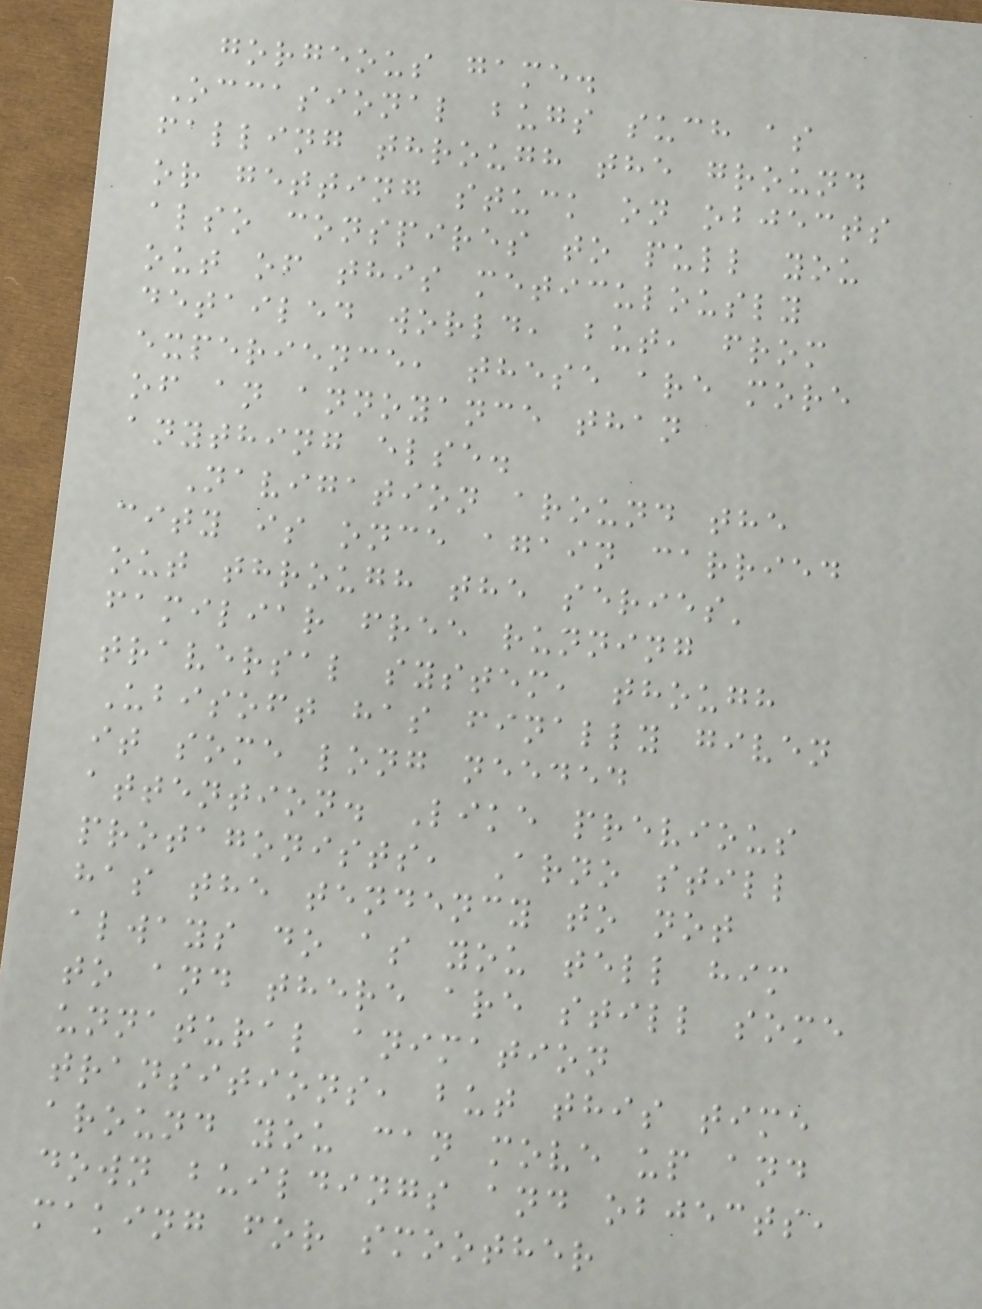gorgeous game.
Occasional bugs such as
falling through the ground
or getting stuck on objects
also conspires to pull you
out of this meticulously
detailed world, but, from
experience, these are more
of an annoyance than
anything else.
Navigation around the
city is once again carried
out through the series'
familiar free running
traversal system, though
Ubisoft has finally given
it some long needed
attention. Like previous
protagonists, Arno still
has the tendency to not
always do as you tell him
to and there are still some
unnatural animation
transitions, but this time
around you can move up and
down buildings and objects,
making for smoother
